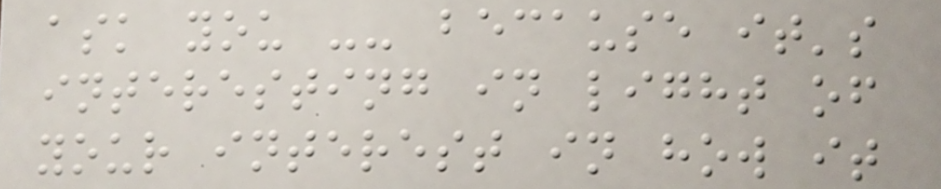ask you -- because it's
interesting in light of
your interest in how it
